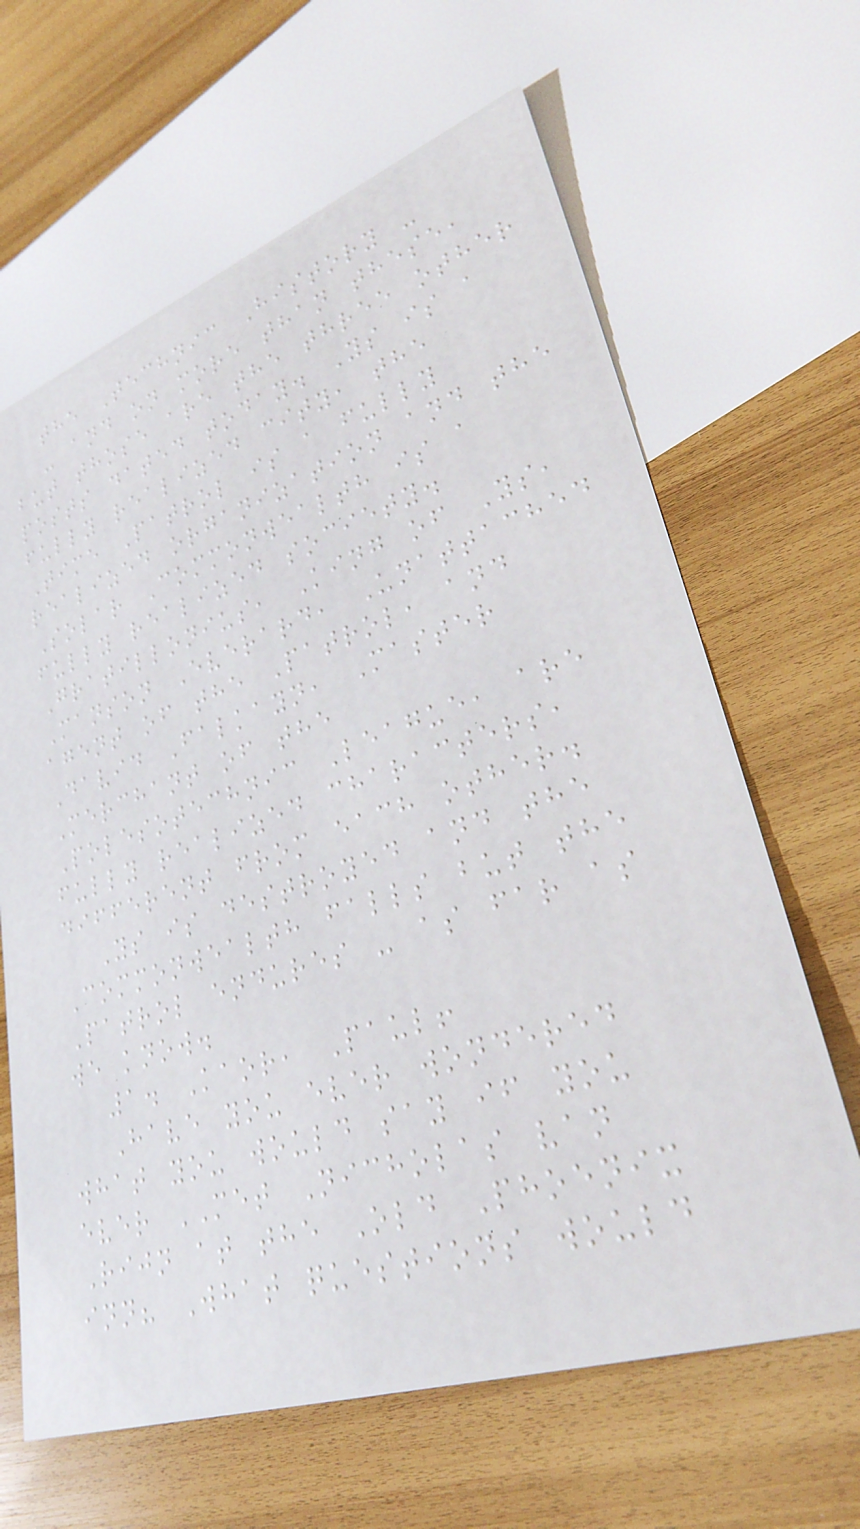the Technic History -
- and on more than these,
but those are the three other
posts dated today. Ys is a
fully realized city, the
Time Patrol is a fully
realized organization and the
Solar Commonwealth is a
fully realized society.
Gratillonius, King of Ys,
Manson Everard, Unattached
agent of the Patrol, and
David Falkayn, Master
Merchant of the
Polesotechnic League, are
fully realized characters,
different from each other.
Ys is destroyed and the
Commonwealth falls but the
Patrol endures - as far as
we know.
1. Kaor, Paul!
Have you ever wondered
what you would say if you
ever MET Nicholas van
Rijn at the Old Phoenix
inn? What questions would
